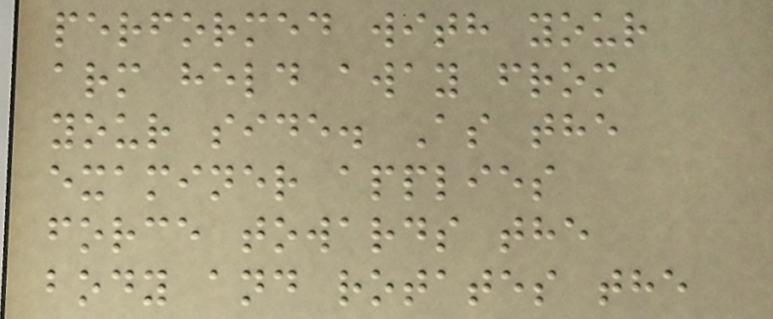performed with your
arm held away from
your side. As the
examiner applies
force towards the
body and rotates the
